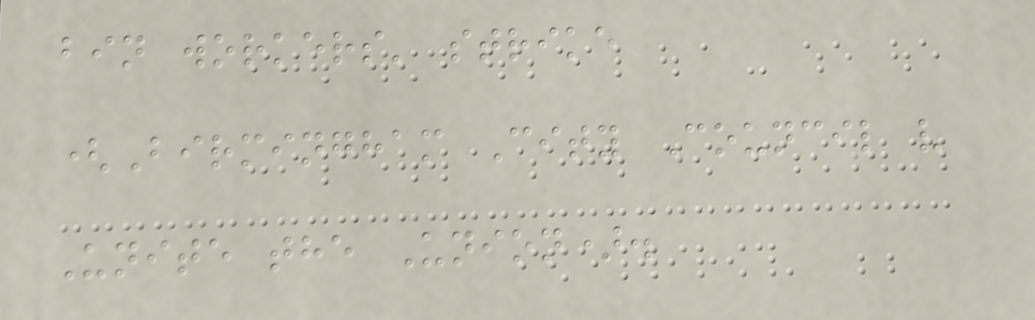bin workers' strike
(Birmingham City Council v
Unite the Union).
